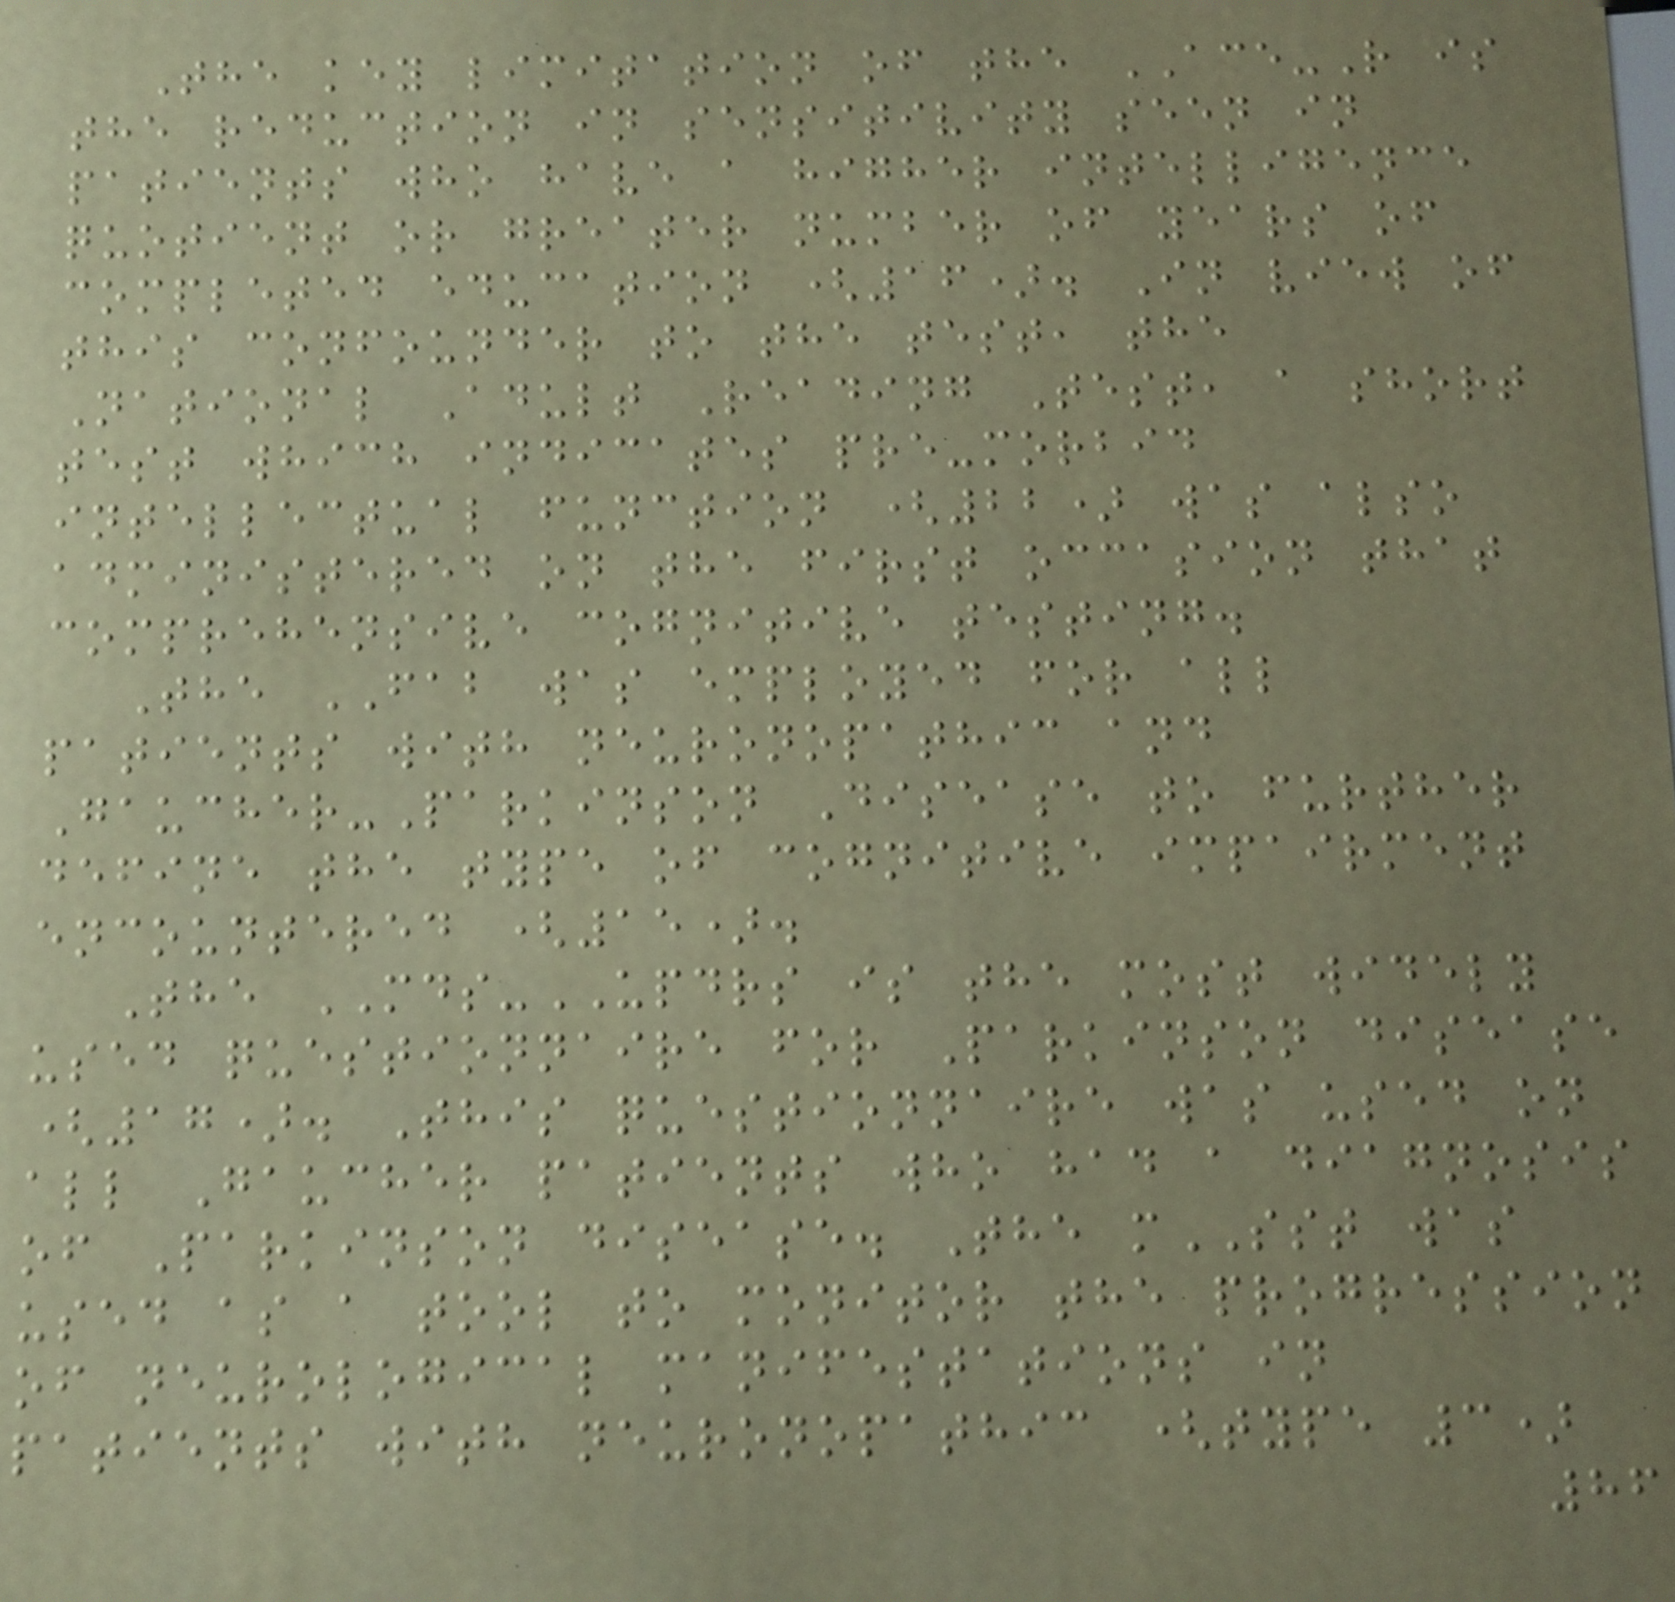The key limitation of the ACE-R is
the reduction in sensitivity seen in
patients who have a higher intelligence
quotient or greater number of years of
completed education (16). In view of
this confounder to the test, the
National Adult Reading Test, a short
test which indicates pre-morbid
intellectual function (22) was also
administered on the first occasion that
comprehensive cognitive testing.
The FAB was employed for all
patients with neuronopathic and
Gaucher-Parkinson Disease to further
define the type of cognitive impairment
encountered (15).
The MDS-UPDRS is the most widely
used questionnaire for Parkinson disease
(17). This questionnaire was used on
all Gaucher patients who had a diagnosis
of Parkinson disease. The mSST was
used as a tool to monitor the progression
of neurological manifestations in
patients with neuronopathic (type 3)
86
